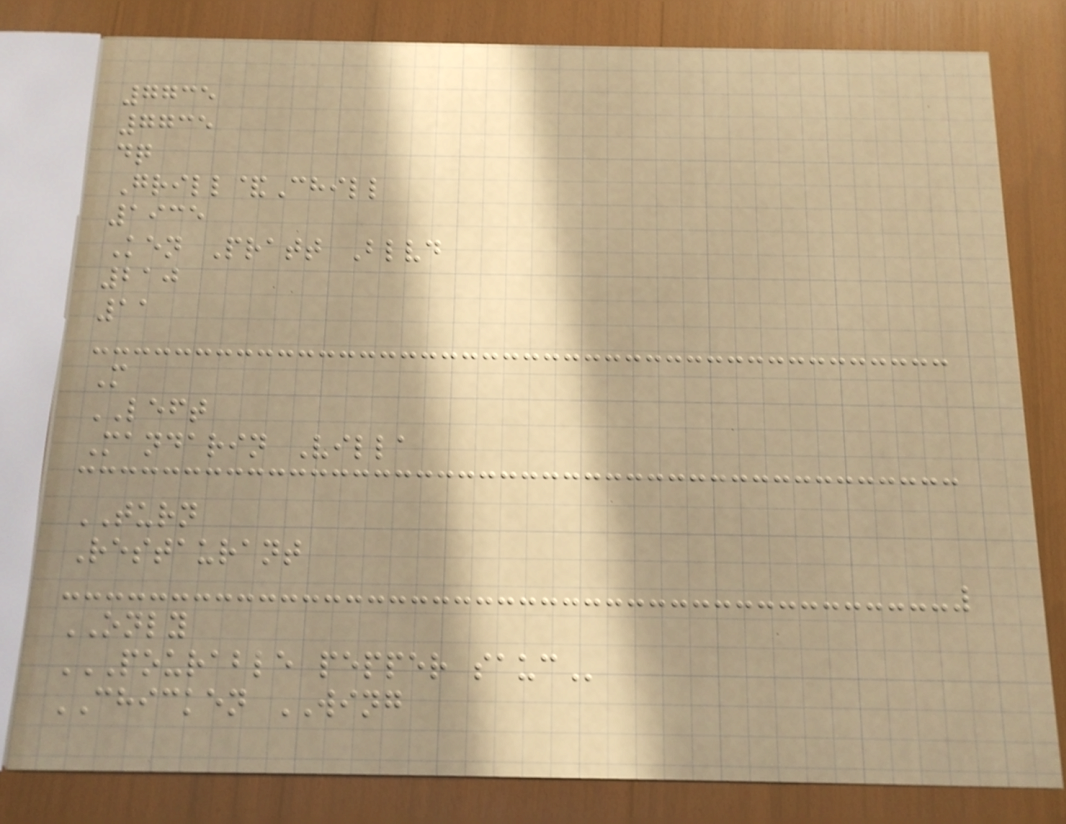7735
7735
dq
Grill&Chill
1935
Ken Pratt Blvd
210
11
M
LEFT
Mandarin Villa
TURN
Restaurant
ONLY
POURABLE PEPPER SAUC
CHICKEN WING
